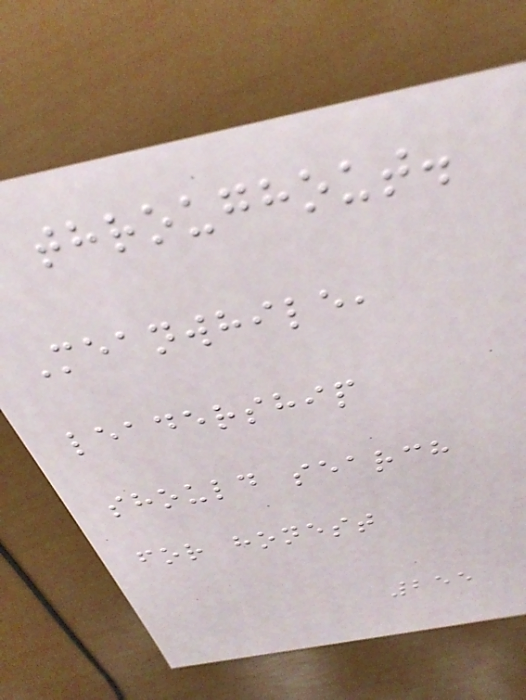throughout.
Meanwhile,
leadership
should search
for honest
255
